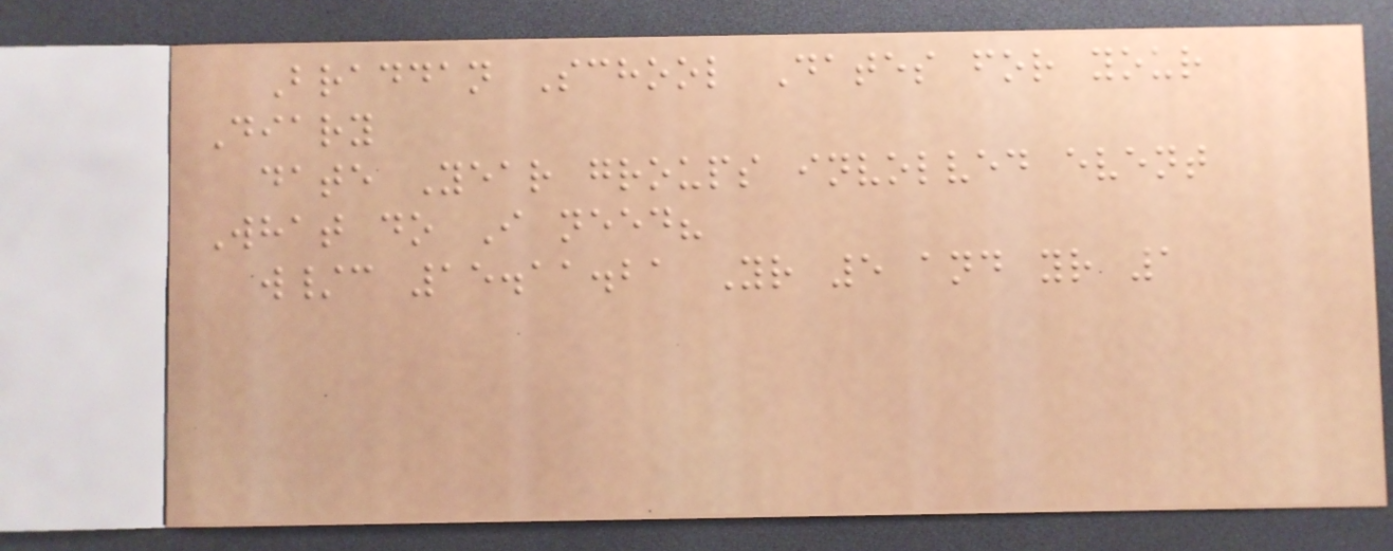Braddan School Dates for your
Diary
date Year groups involved event
What do I need?
w/c 15.11.21 Yr 5 and yr 1
